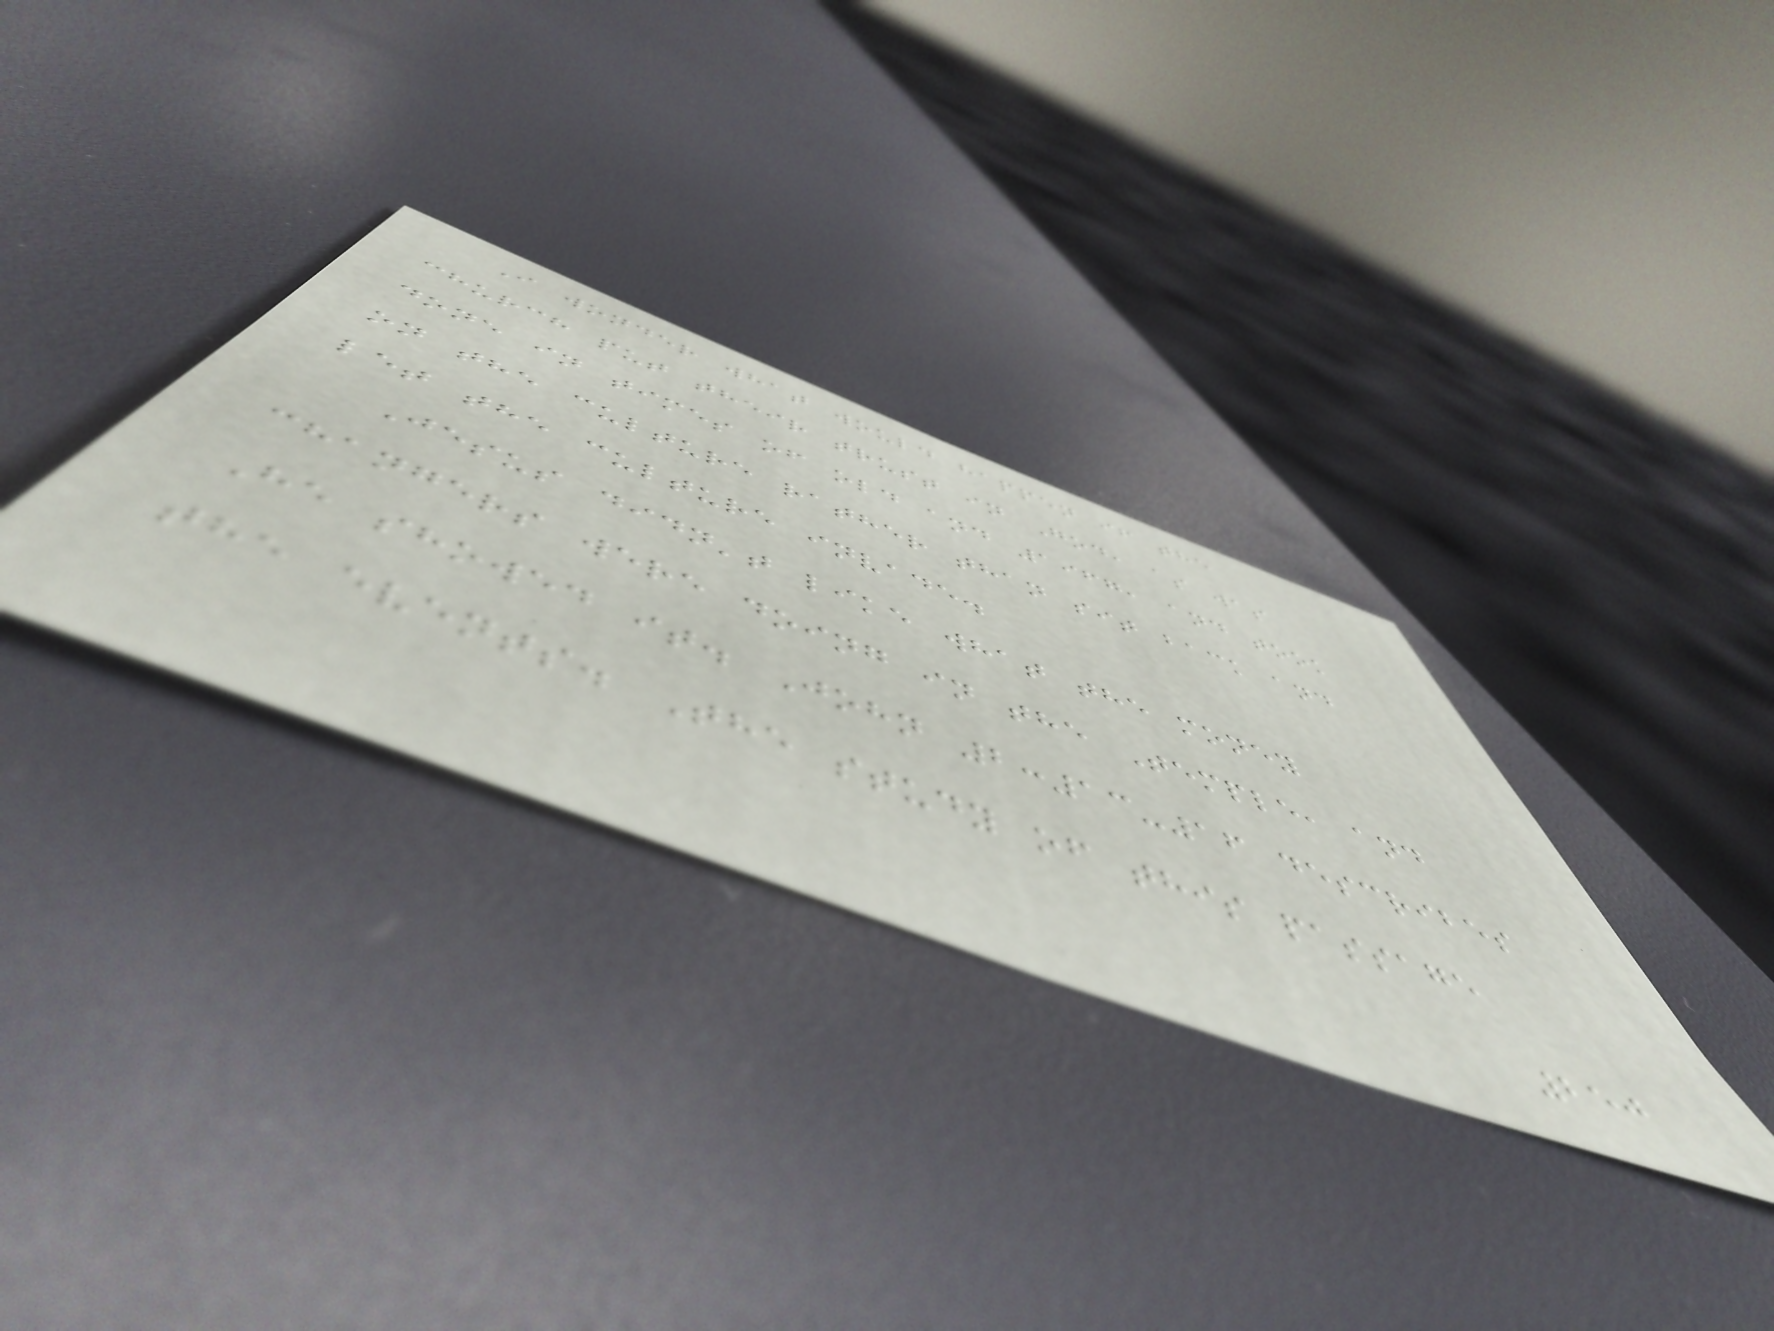I wonder what would happen if the
church put their trust in God, as was
done in times of old and 1967, and took
on the culture rather than sit back and
let the culture invade.
Jesus didn't like what the money
changers were doing in the Temple, and
He showed it. John 2:13-16 describes
the events. The study of this passage
250
